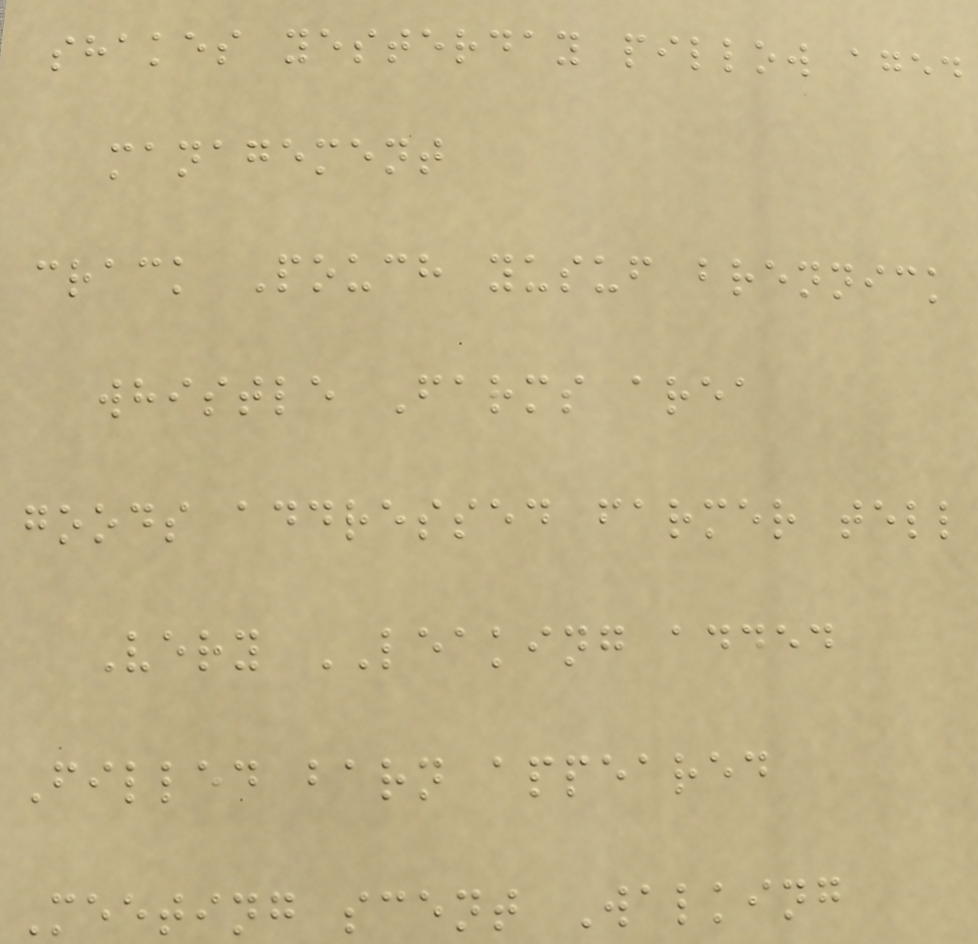shakes yesterday pillow aged
management
crack Pouch yusuf brennick
whistle Farms area
goods addressed farmer tell
Very LEAKING added
Filled barn appeared
Meeting scent Walking
